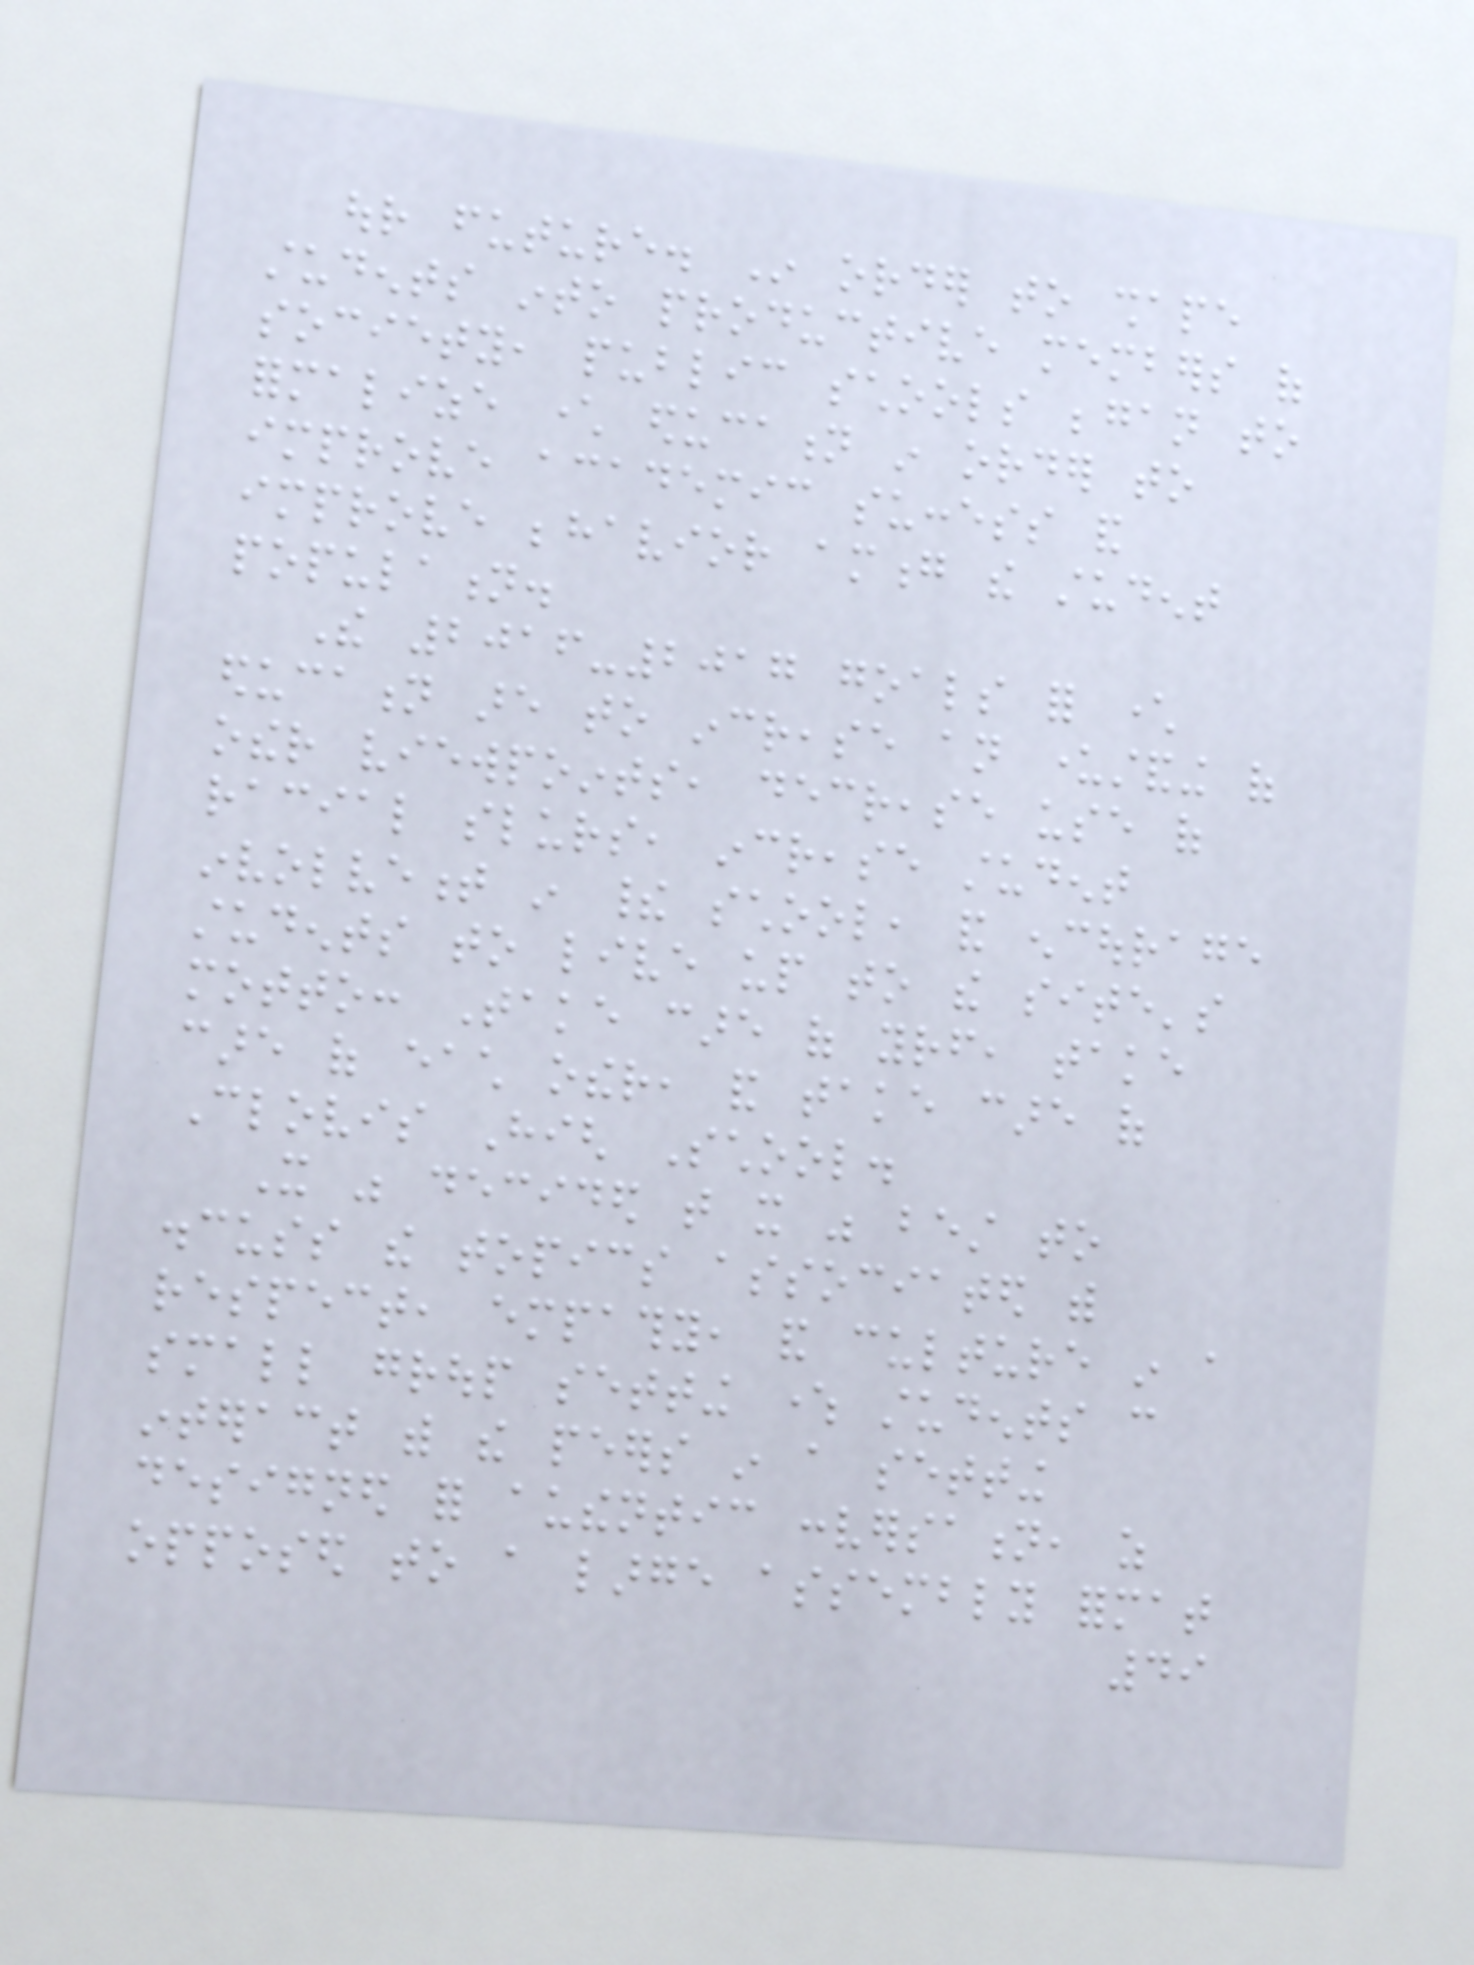our future. In order to shape
students into productive members of
society, public schools began to
formalize character education in order to
improve academic success and
improve behavior among the student
population.
The 2016-2017 goals for character
education are to increase an understanding of
other viewpoints, decrease use of
racial slurs, increase student
involvement in their school, and encourage
students to live up to the site's
motto: Take care of yourself, take
care of each other, and take care of
Clovis High School.
It was decided that it was best to
discuss the topics associated with
respect, empathy, and culture in a
small group setting where students can
interact with the peers in a setting
designed for authentic conversation, as
opposed to a large assembly format
49
